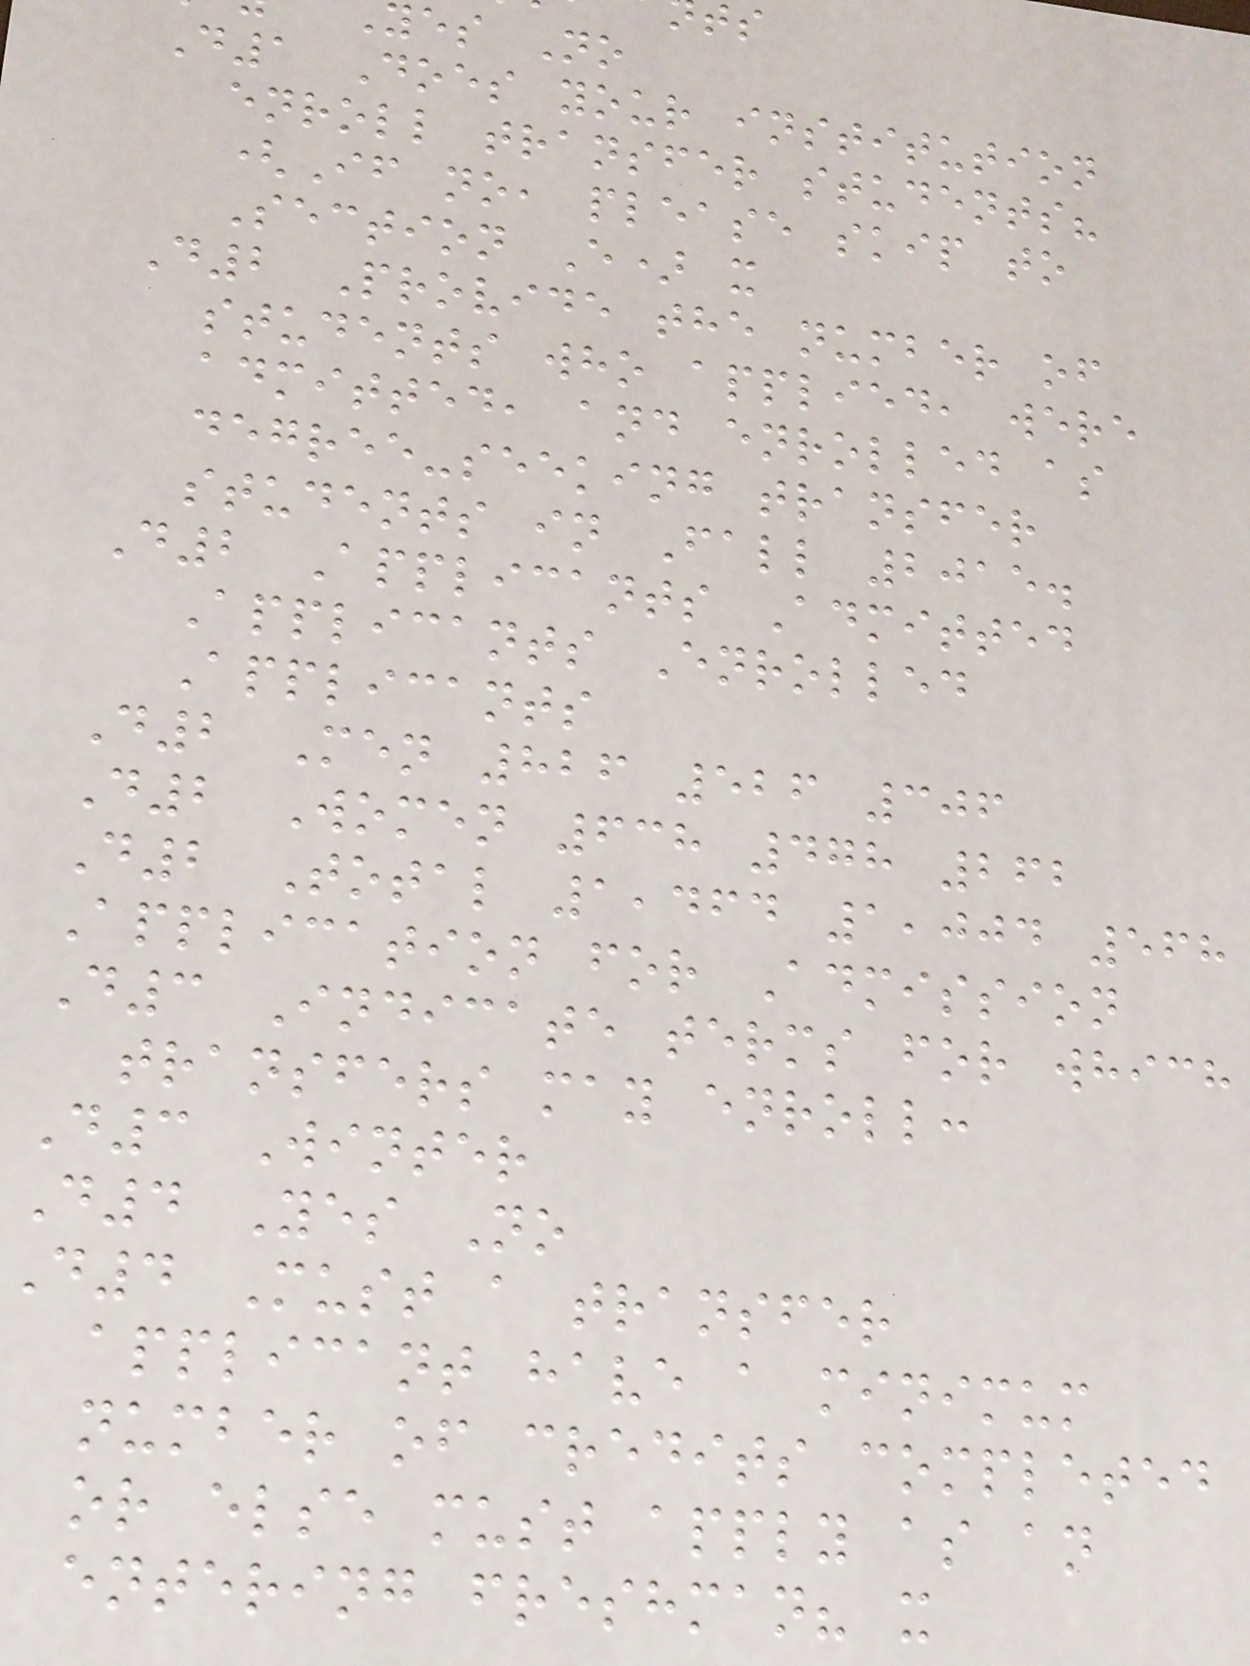es No
D1 Does your institution
enroll transfer students?
(If no, please skip to
Section E) x
D2 Provide the number of
students who applied, were
admitted, and enrolled as
degree-seeking transfer
students in Fall 2015.
D2 Applicants Admitted
Applicants Enrolled
Applicants
D2 Men 826 526 306
D2 Women 638 478 262
D2 Total 1,464 1,004 568
Application for Admission
D3 Indicate terms for which
transfers may enroll:
D3 Winter
D4 Yes No
D4 Must a transfer
applicant have a minimum
number of credits completed
or else must apply as an
entering freshman? x
